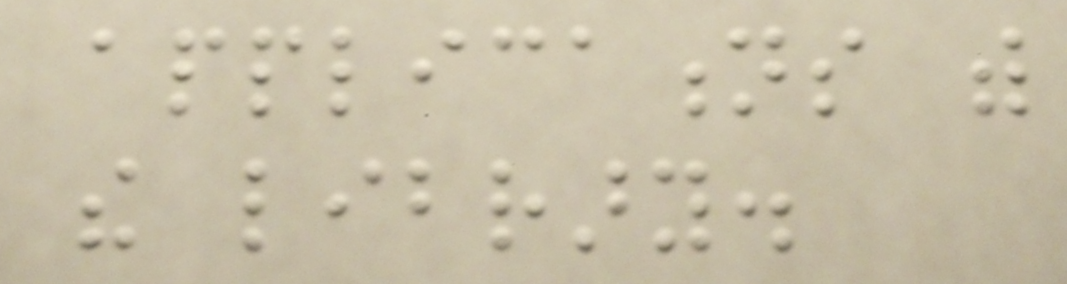applications with
the library.
